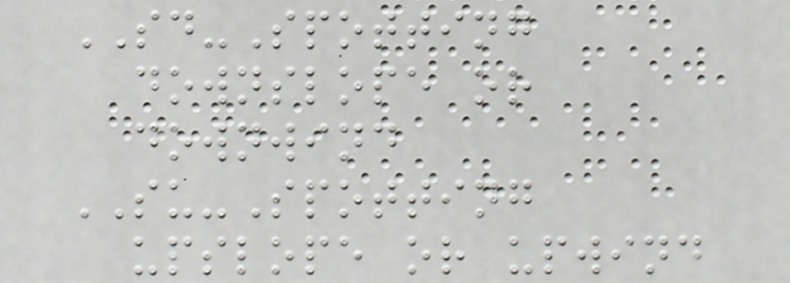SD-Spotting
downslope or
downwind
SU-Spotting
upslope or upwind
